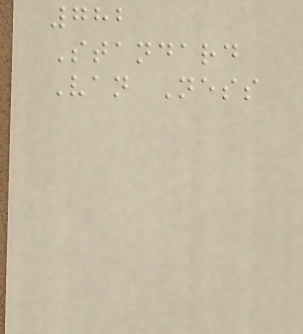782
Standard
Van Ness
